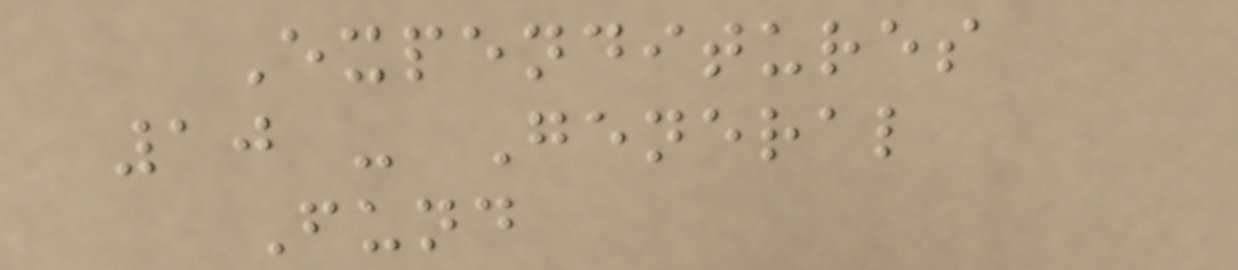Expenditures
10 - General
Fund
